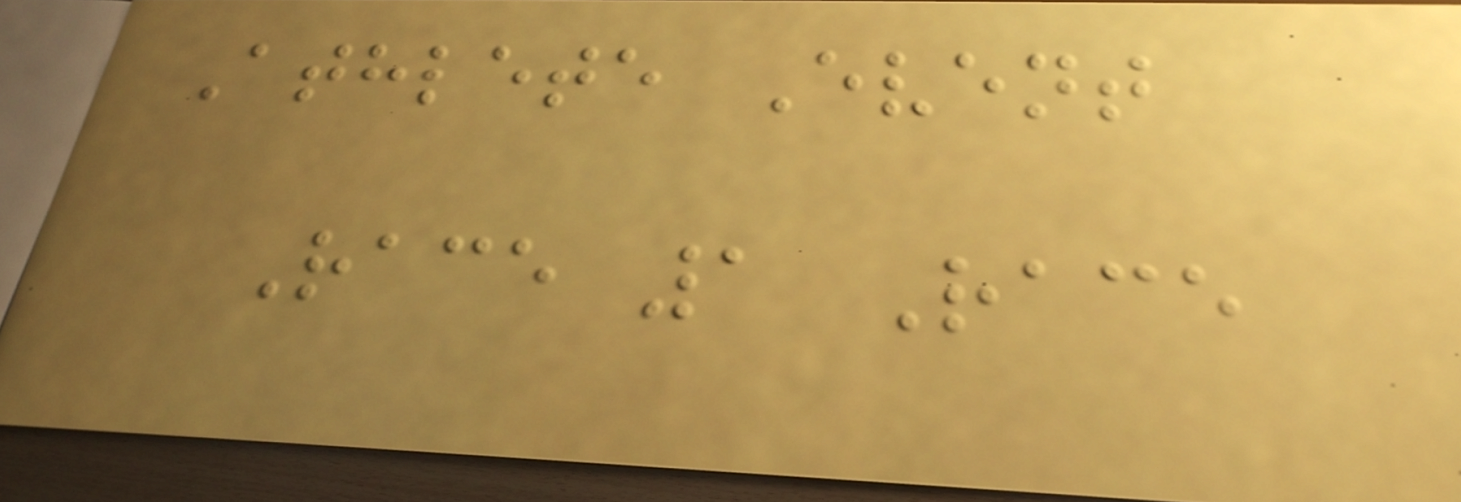Athlete Event
Race 1 Race
